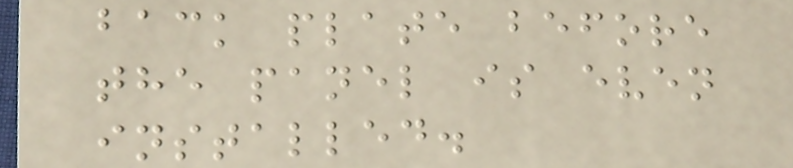back plate before
the panel is even
installed.
